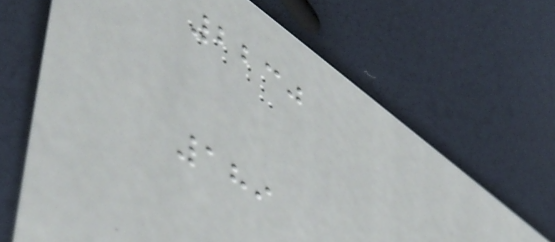2230
189
